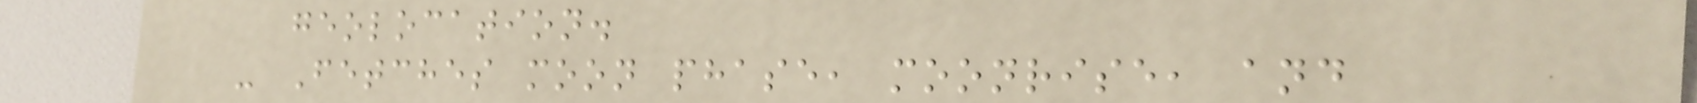geolocation.
- Fetches moon phase, moonrise, and
